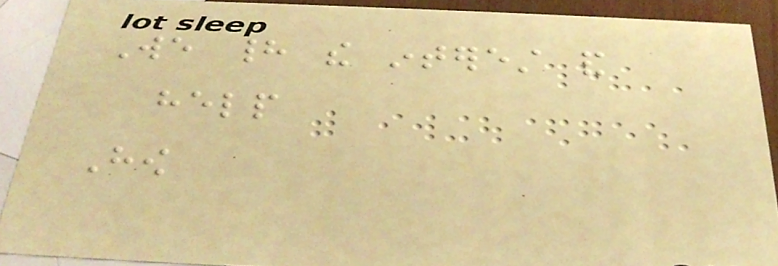We had the interest and
help
How
